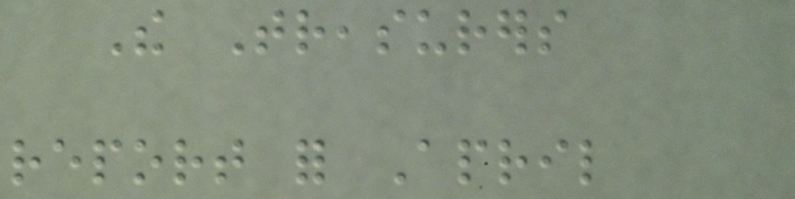The Treasurers
report for April
